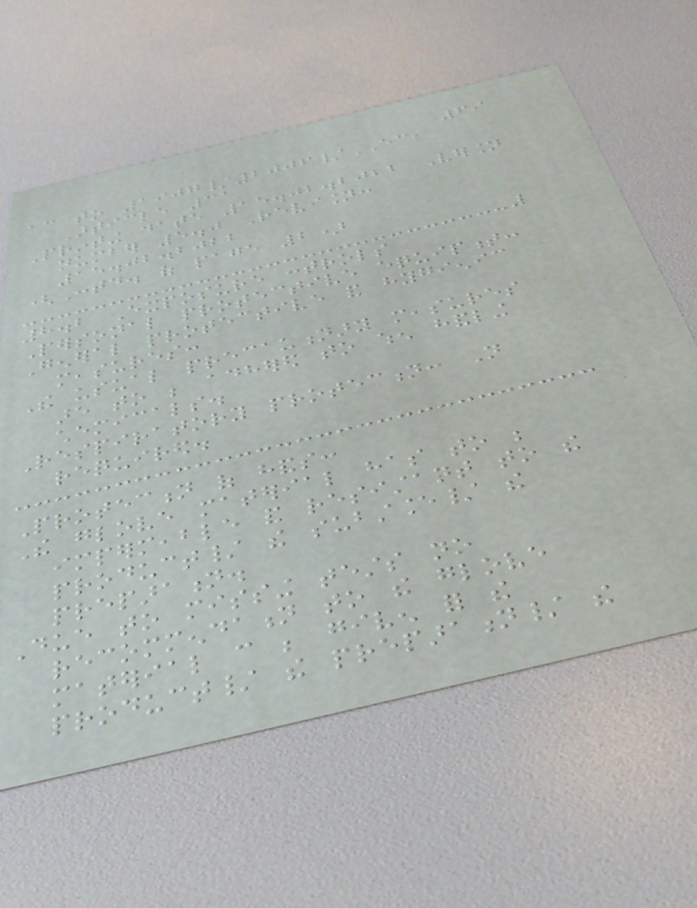69
according to 1907/2006/EC,
Article 31
Printing date 15.02.2022 Version
number 5.0 Revision:
15.02.2022
(Contd. of page 2)
8.2 Exposure controls
Personal protective equipment:
General protective and hygienic
measures:
The usual precautionary measures
are to be adhered to when handling
chemicals.
Respiratory protection: Not
required.
Protection of hands:
The glove material has to be
impermeable and resistant to the
product/ the substance/ the
preparation.
Due to missing tests no
recommendation to the glove
material can be given for the
product/ the preparation/ the
